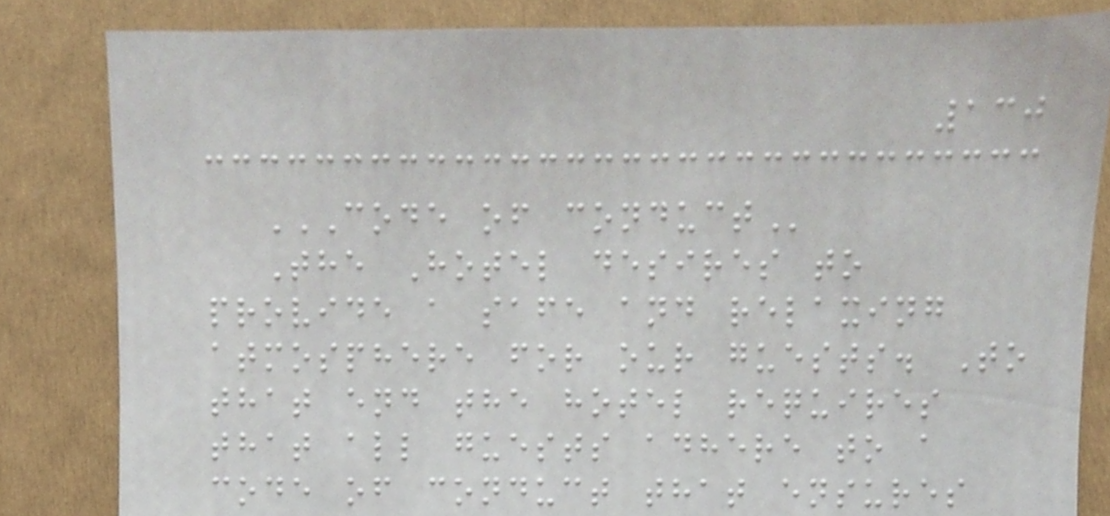130
CODE OF CONDUCT
The Hotel desires to
provide a safe and relaxing
atmosphere for our guests. To
that end the hotel requires
that all guests adhere to a
code of conduct that ensures
